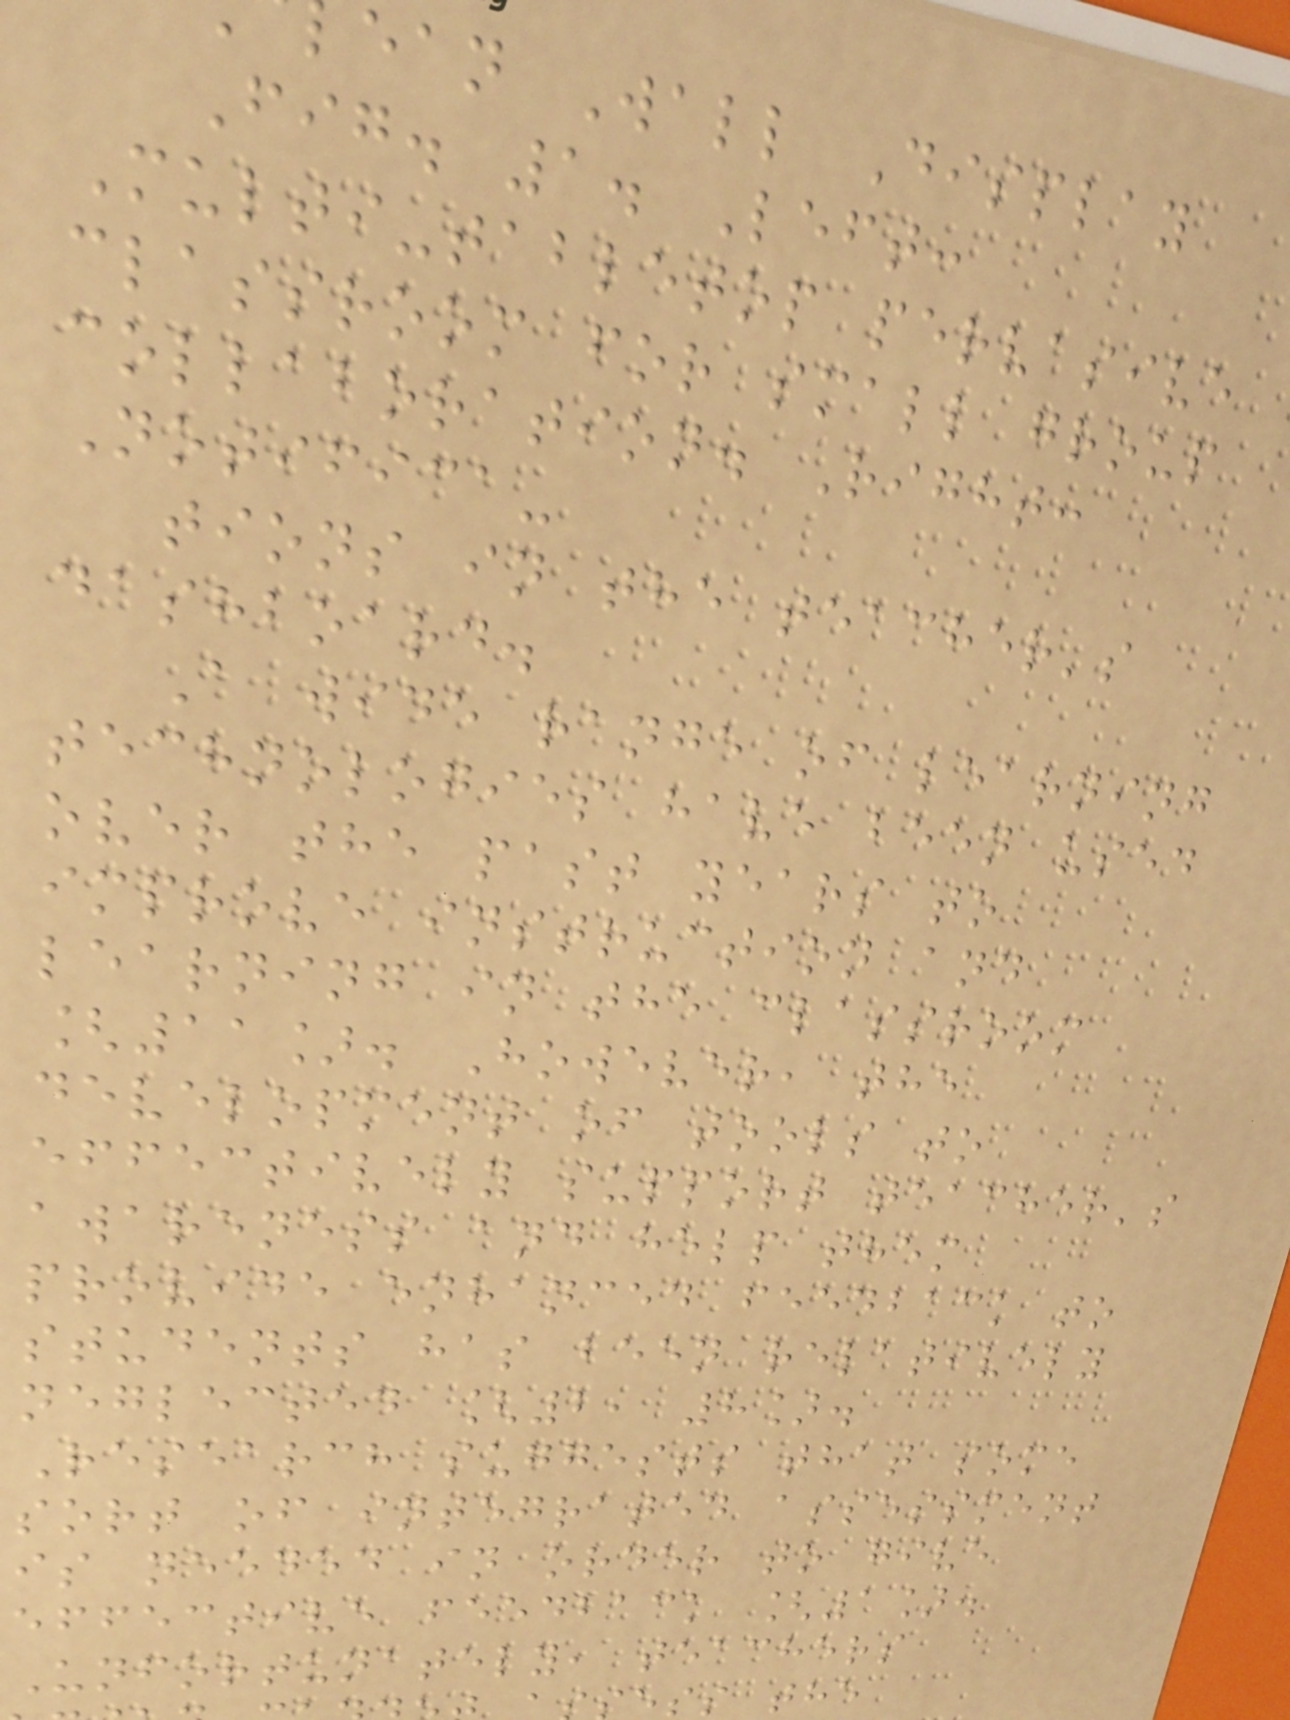ean Wall Display
Fig. 1. Left:
Multi-tabletop pervasive
classroom for small group
collaboration. Right:
Notifica-
tions in the teacher's
dashboard.
A wide range of learning
technologies have been used
over the past years to
improve instruction and
learning in the classroom
[11]. However, the
development of tools to
effectively support teacher's
awareness and help them
provide enhanced feedback to
students has been relatively
neglected [2, 8].
Research suggests that some
sort of integrated assessment
is needed in order to give
effective feedback [1].
Unfortunately, teachers
ss the
